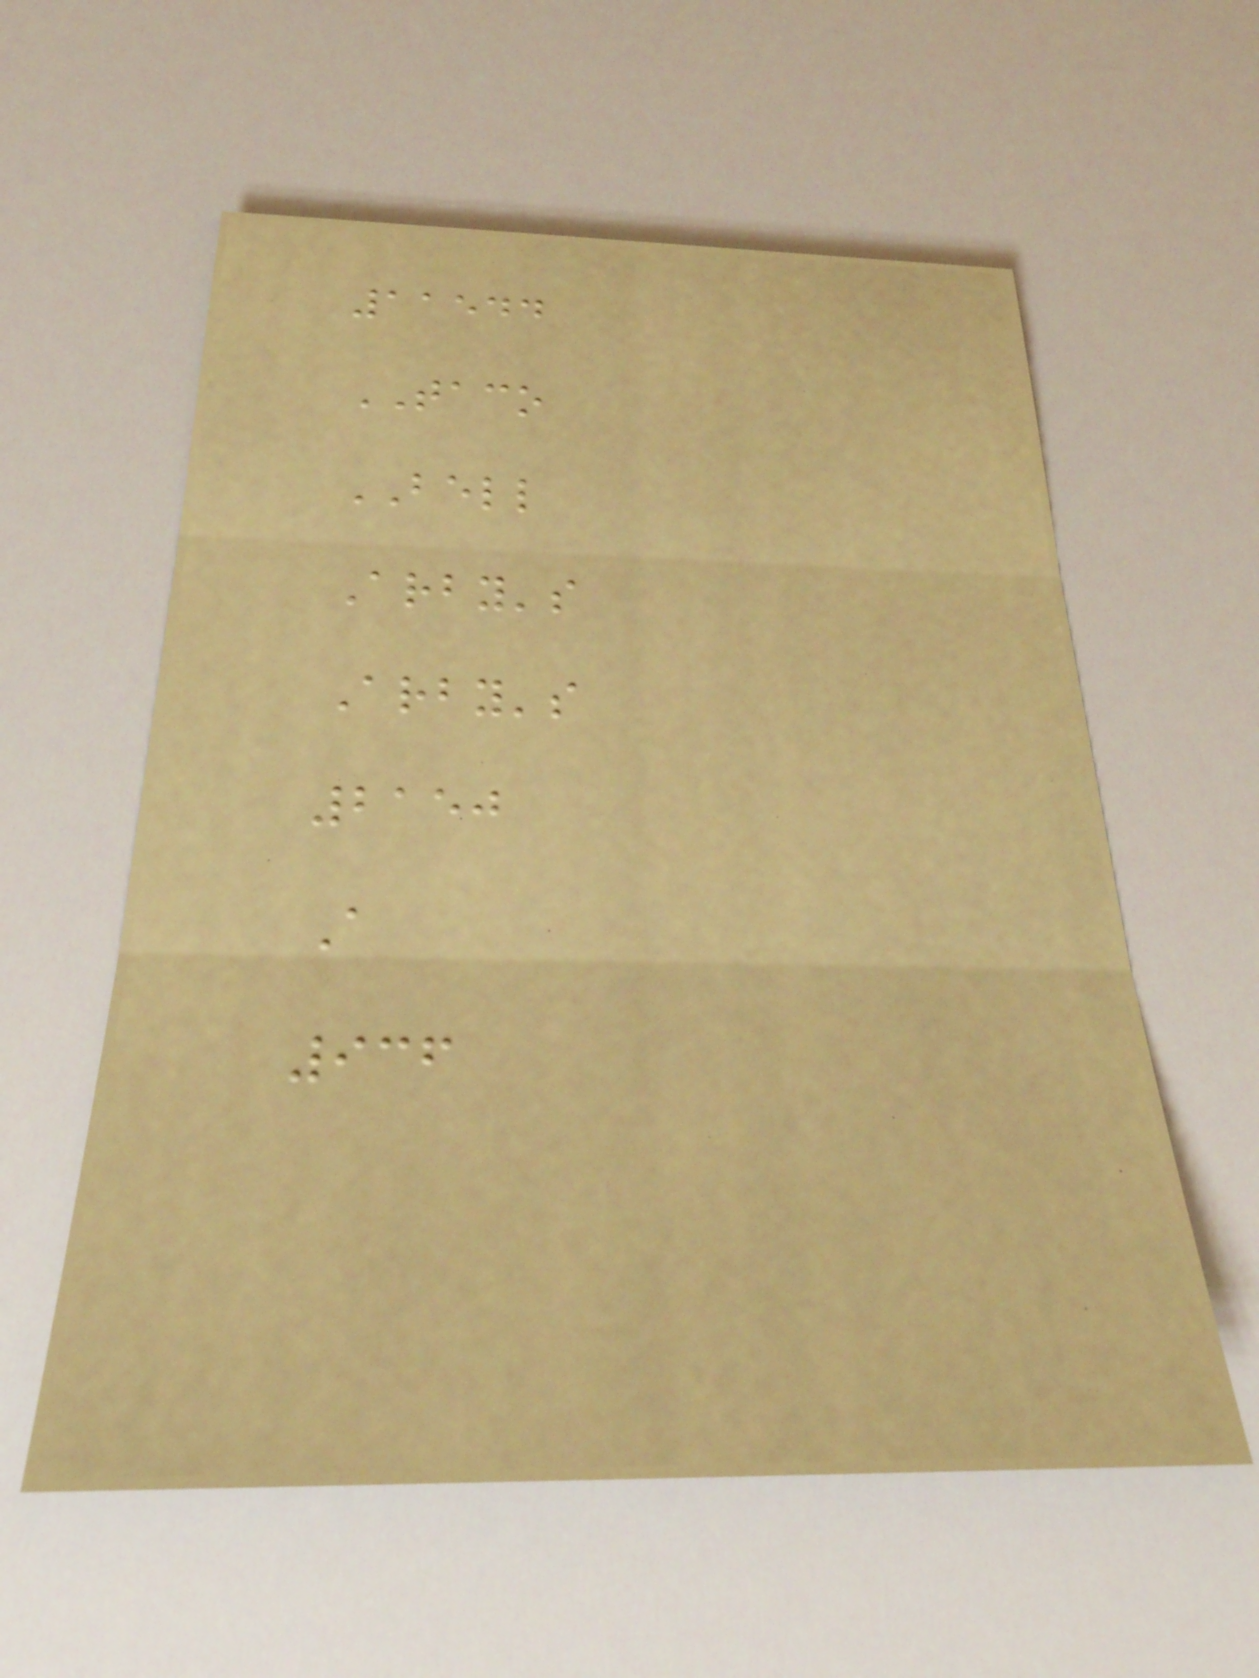11544
TACO
BELL
Arby's
Arby's
2150
A
936
